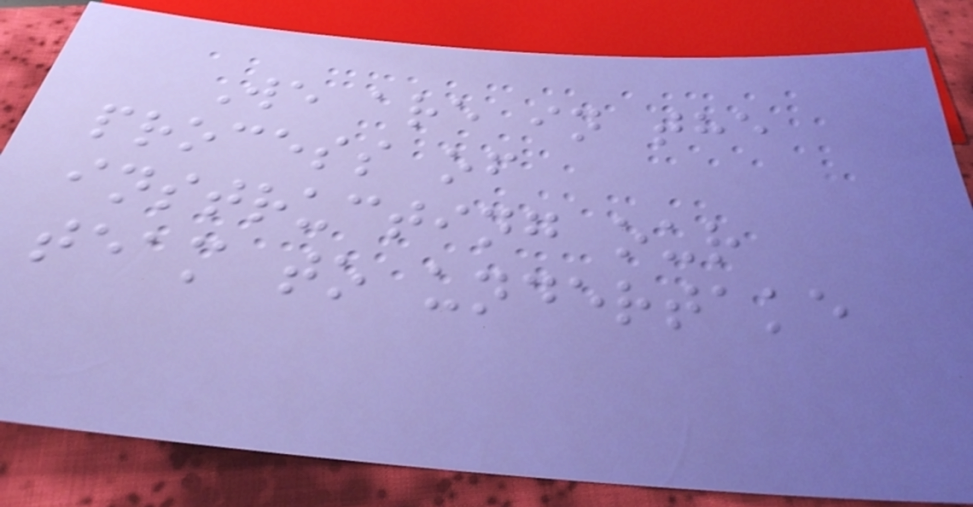We are in the
process of
instructing our
team to undertake
